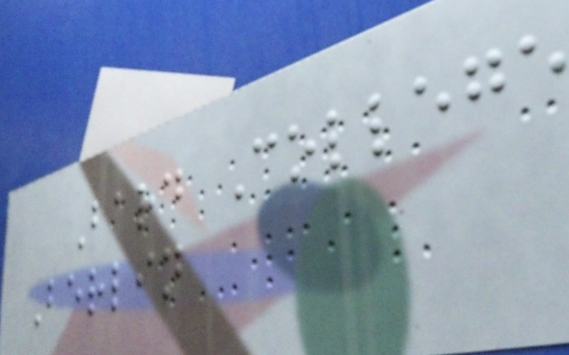Bard College
Berlin
